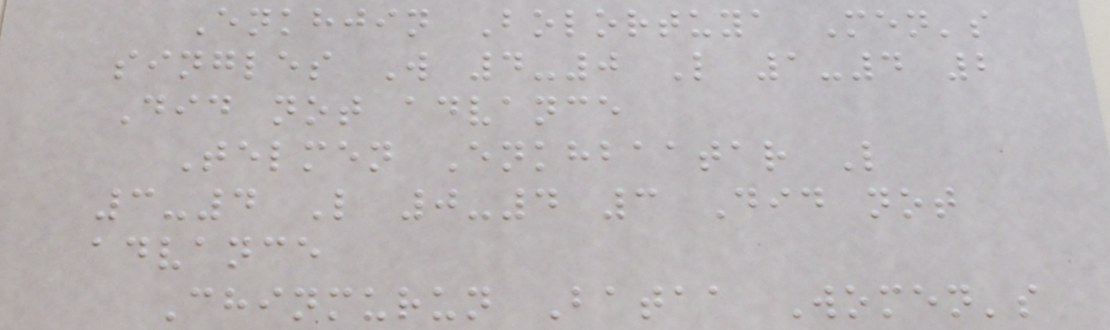Enkhjin Bolortuya Men's
singles W 4-0 L 1-4 2
Did not advance
Telmen Enkhbaatar L
3-4 L 0-4 3 Did not
advance
Chinmurun Bataa Women's
